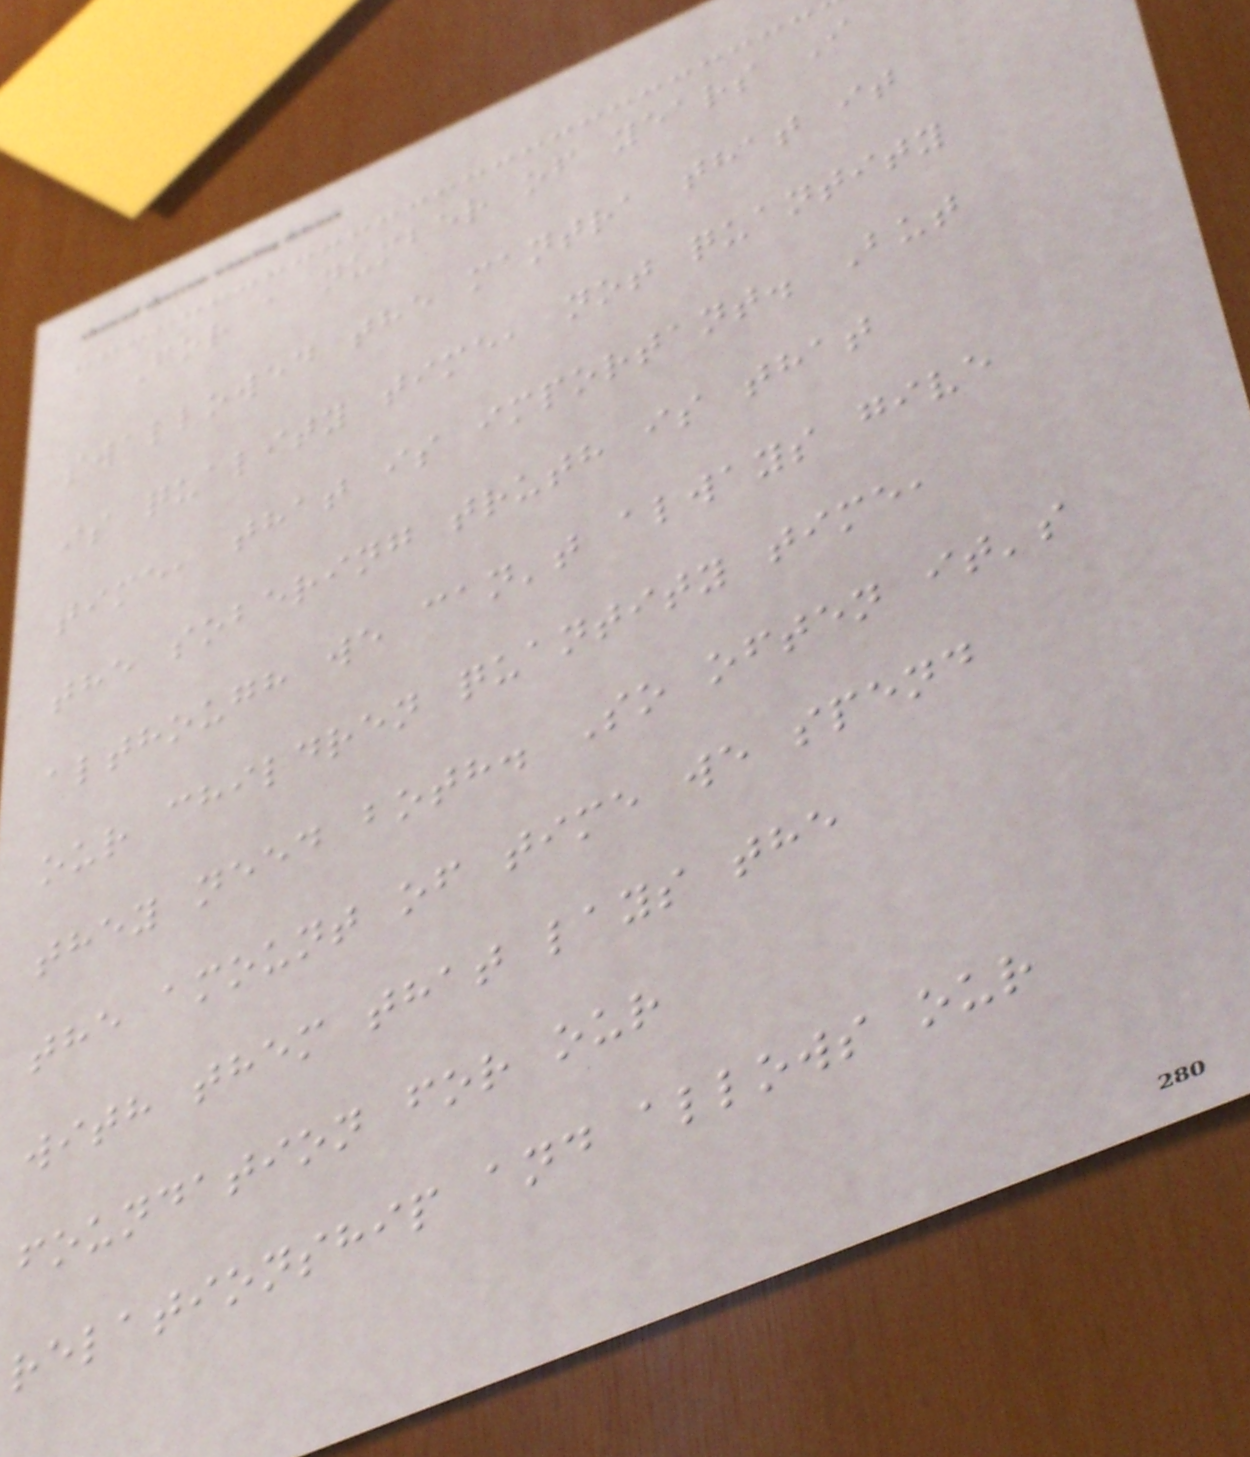For a number of years I
swallowed the mantra that it
is quality time, not quantity
time, that is important. But
the sobering truth is that
although we can't always give
our children quantity time,
they need both. So often it's
the amount of time we spend
with them that lays the
foundation for our
relationship and allows our
